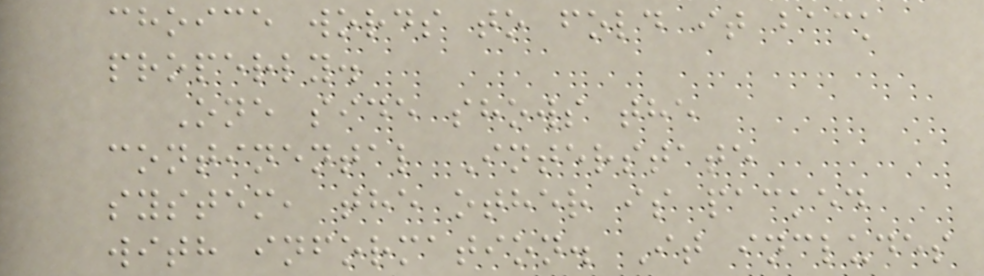choice words to fold it back
properly.
One side shows the
continental Interstate
system, the other is packed
with information. It includes
